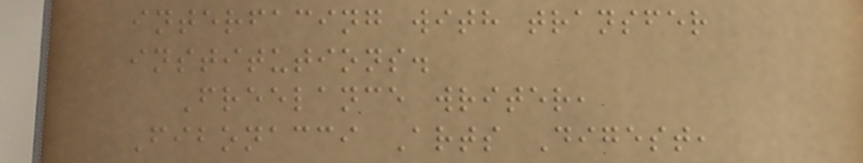interfacing with transfer
institutions.
Freelance writer,
Fibonacci Arts Digest,
